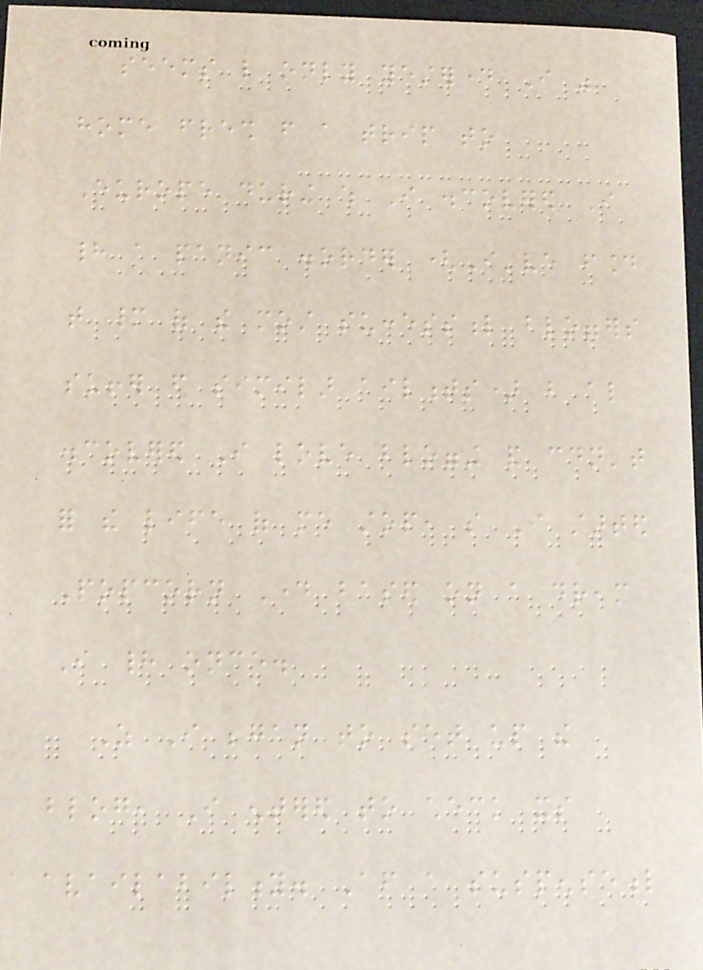seems like only yesterday I was
home fresh from a trip to
Europe during which I discovered I
had a panic disorder (I've found
that many of the most successful bloggers
suffer from similar ailments) but also
discovered I love blogging and couldn't
for the life of me stop, so I started
Popcorn Day based on a dream
I had once.
As I began to set up the
blog, I entered to check its
availability. After a suspenseful
